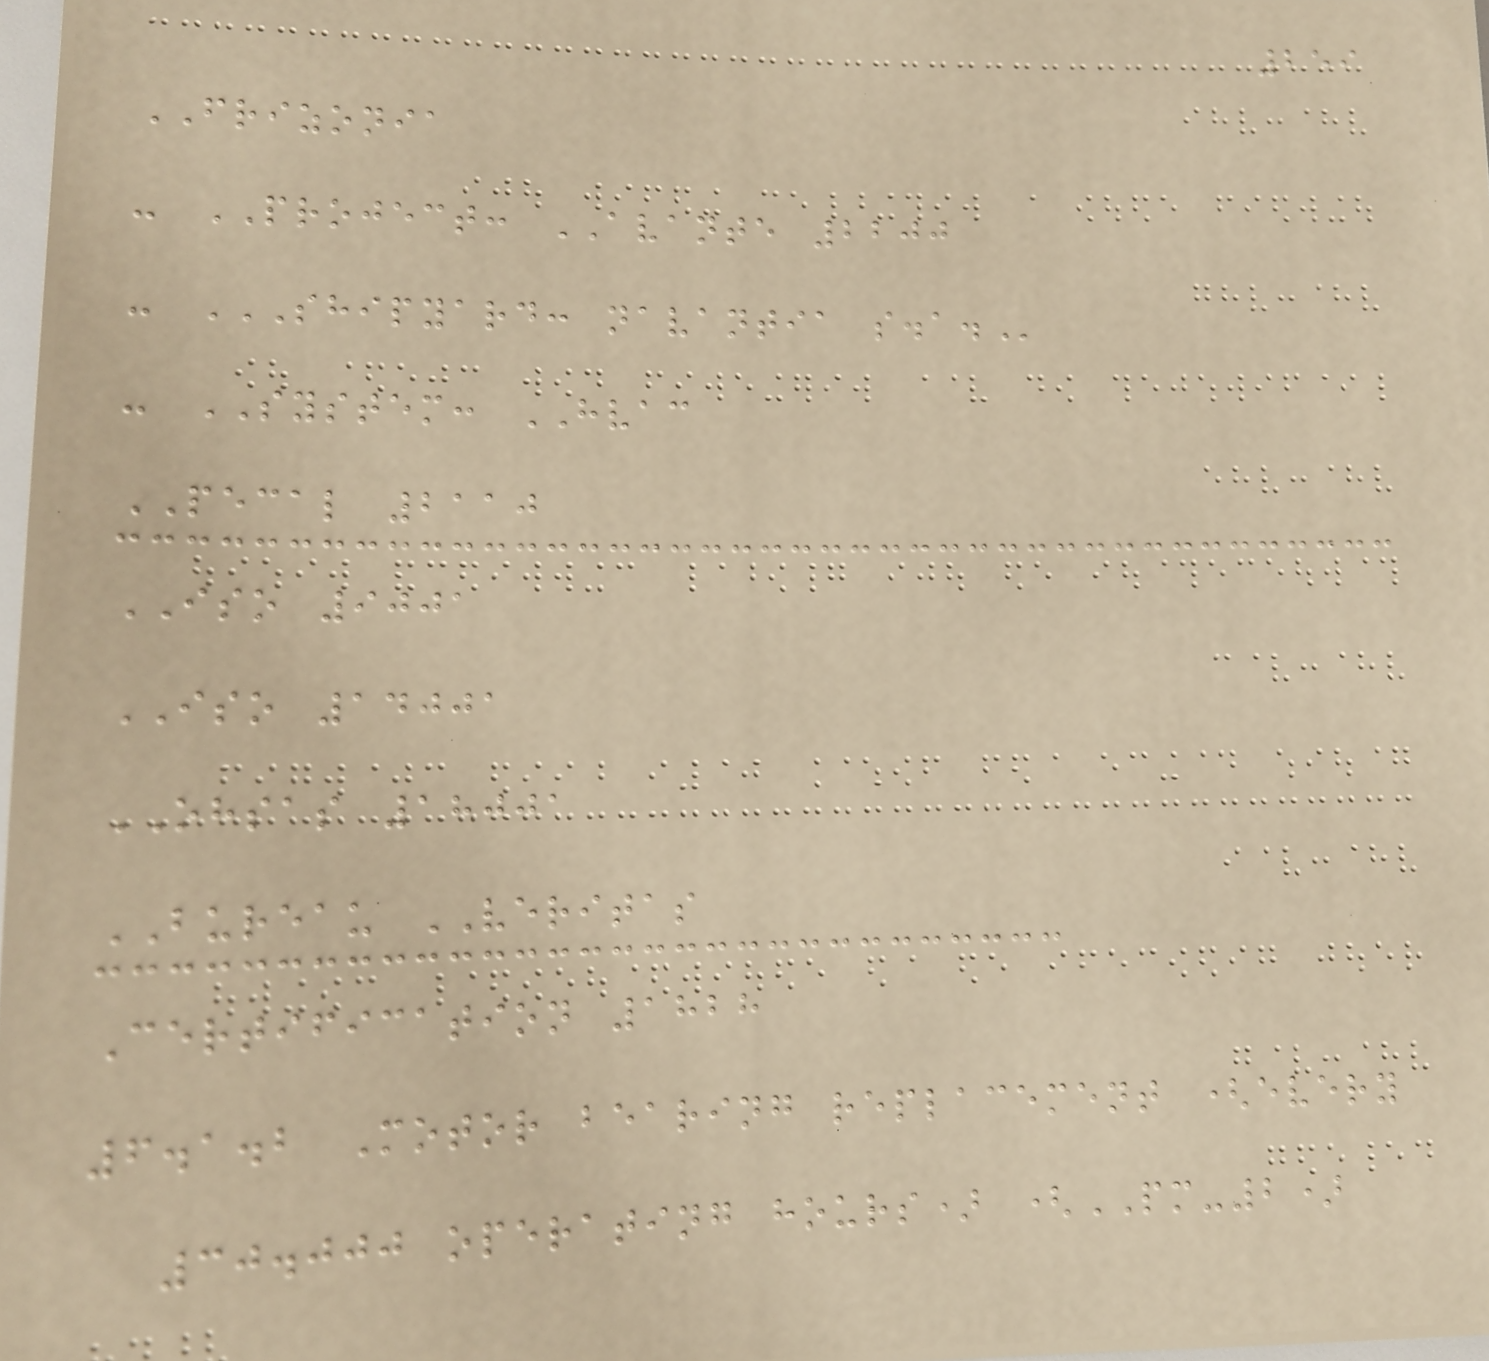259
FRIZONIA
- PROJECT: AVANTE 2200
- SHIPYARD: NAVANTIA S.A.
- SYSTEM: HVAC
PECAL 2110
ISO 9001
ISO 14001
OHSAS 18001
BUREAU VERITAS
Certification 1828
6.1.2 Motor bearing replacement (every
30.000 operating hours) (PM-2)
